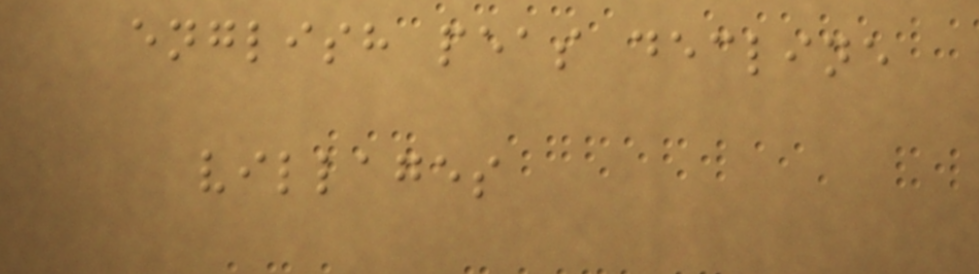english peas decline
villages
